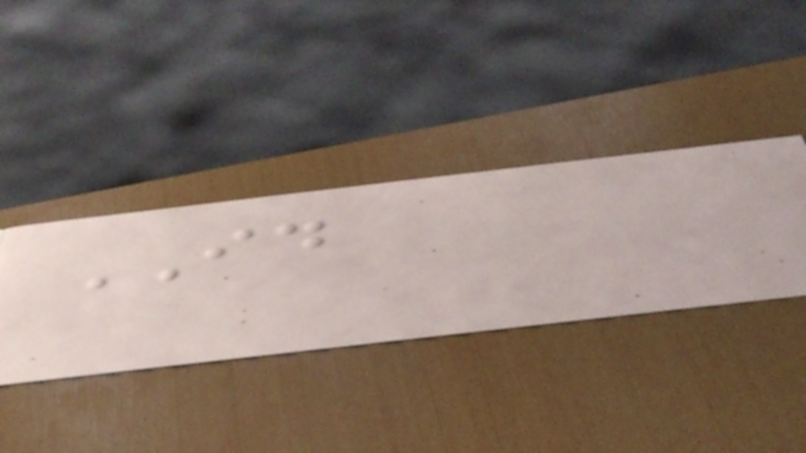ID
